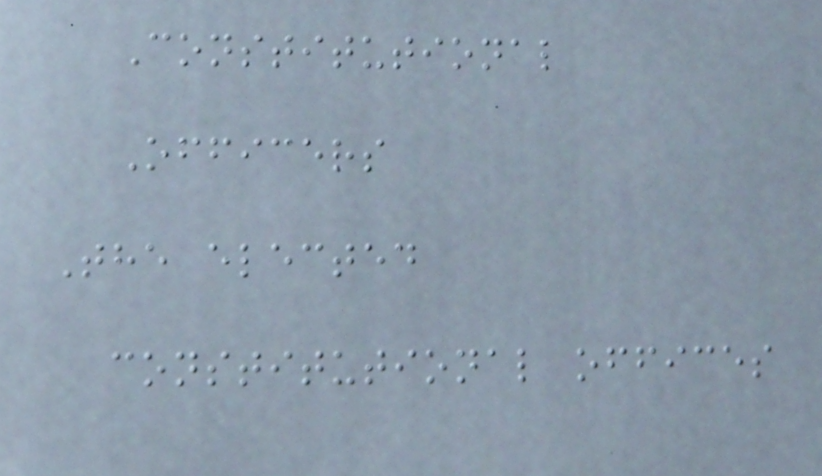Constitutional
Officers
The elected
constitutional offices
